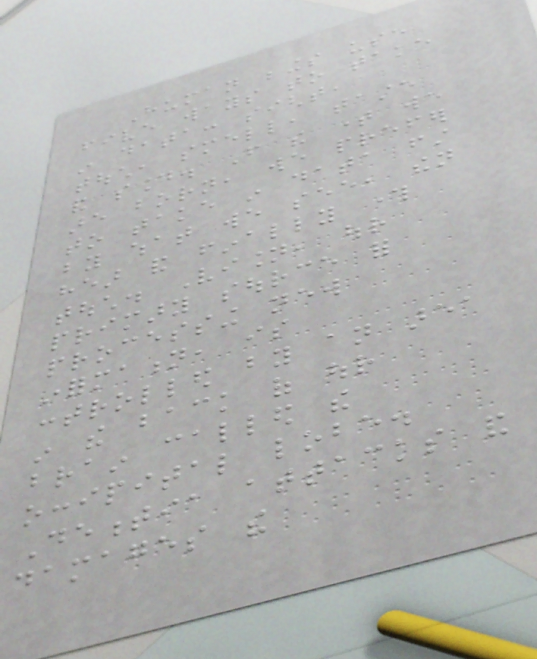Human beings use
five ways to take
in data: sight,
touch, smell, taste
and sound. From the time we
are born, we prefer
to take in data first
by what we see, then
hear and finally through
touch. Vision, our
primary source for
processing new
information, is
controlled by an area
in the back of our
brain called the
occipital lobe.
Dementia attacks and
damages the
